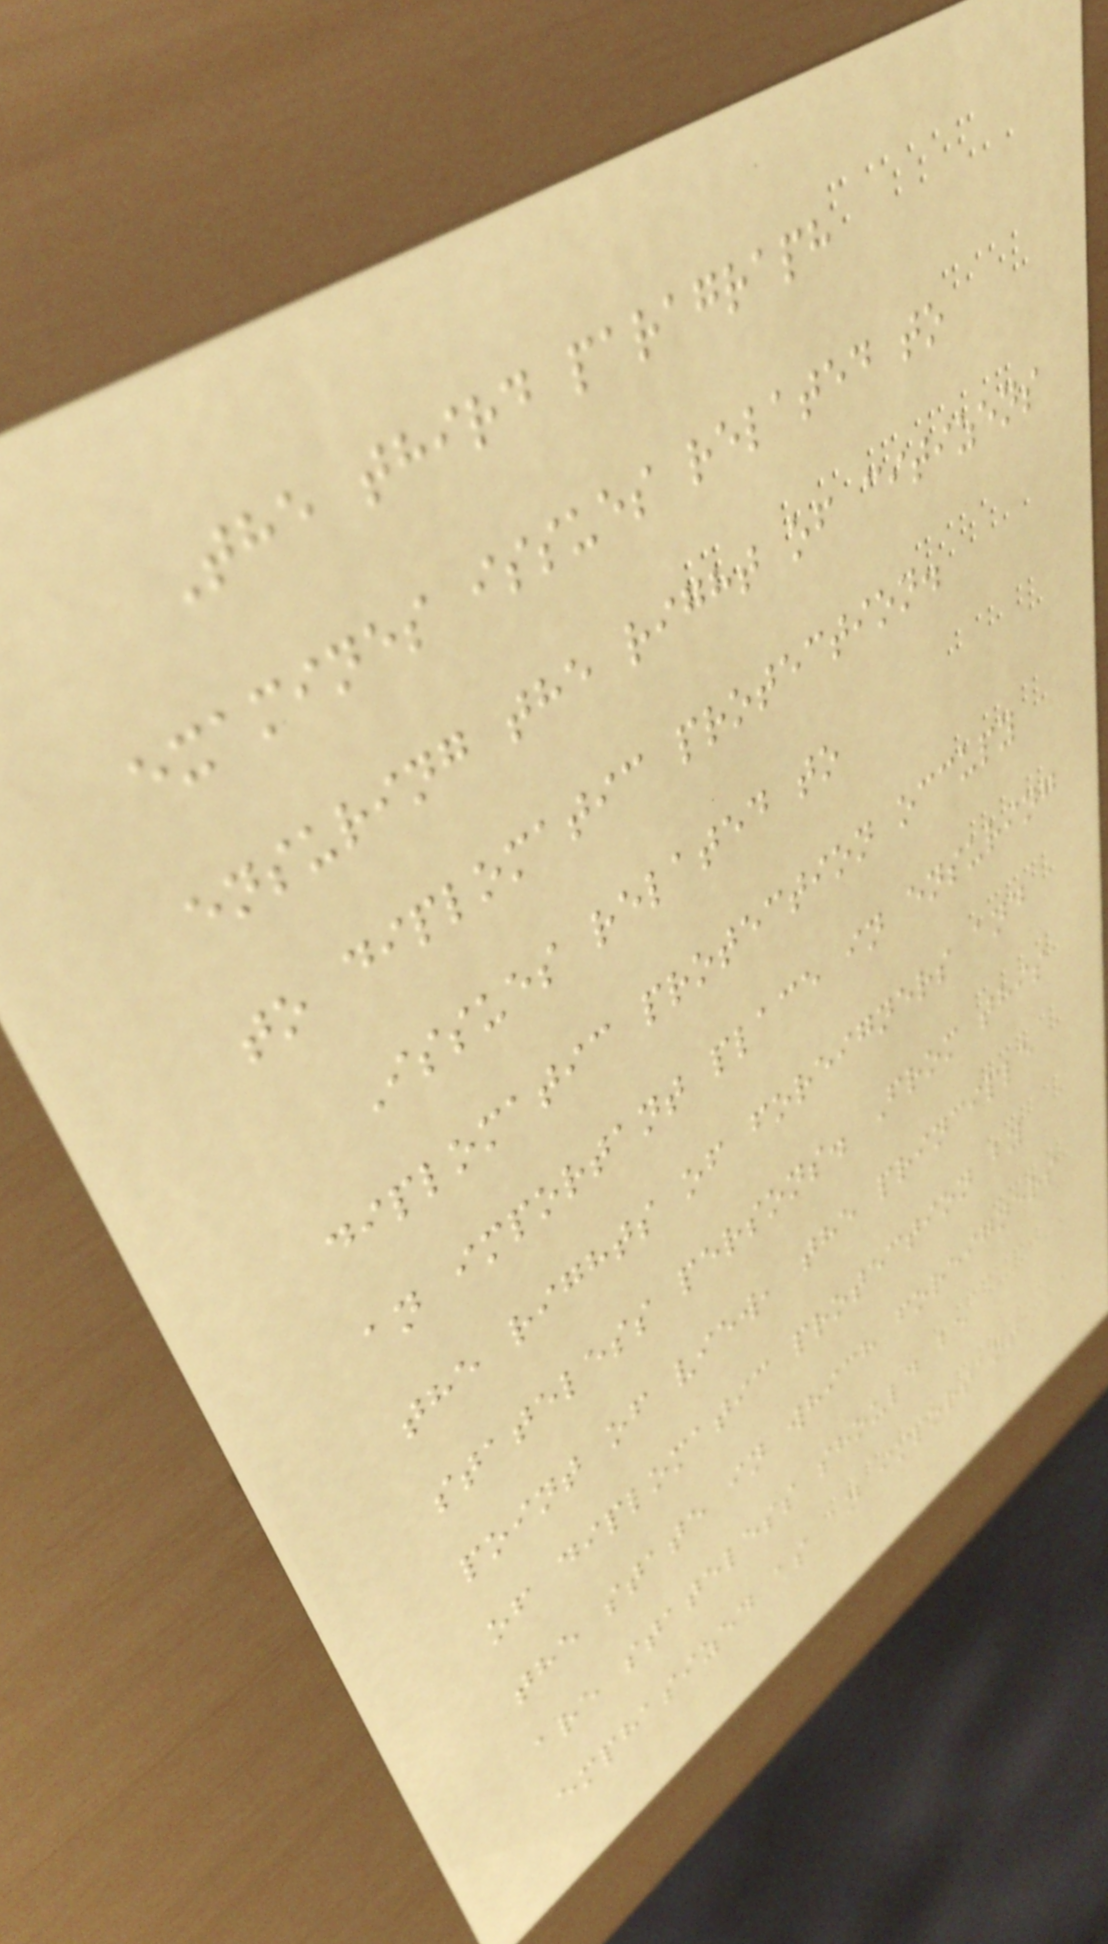The third paragraph
examines issues related to
ensuring the right of citizens
to diplomatic protection.
Issues related to
diplomatic protection occupy
an important place in ensuring
the rights of foreigners and
stateless persons. From this
point of view, the principle
of diplomatic protection by
the state in which foreigners
are stateless should be
emphasized as an important
